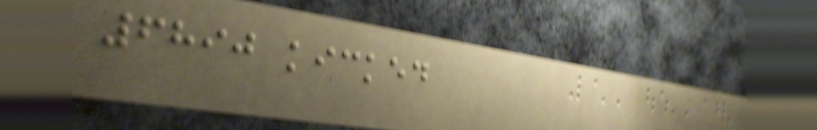6890 kicked
